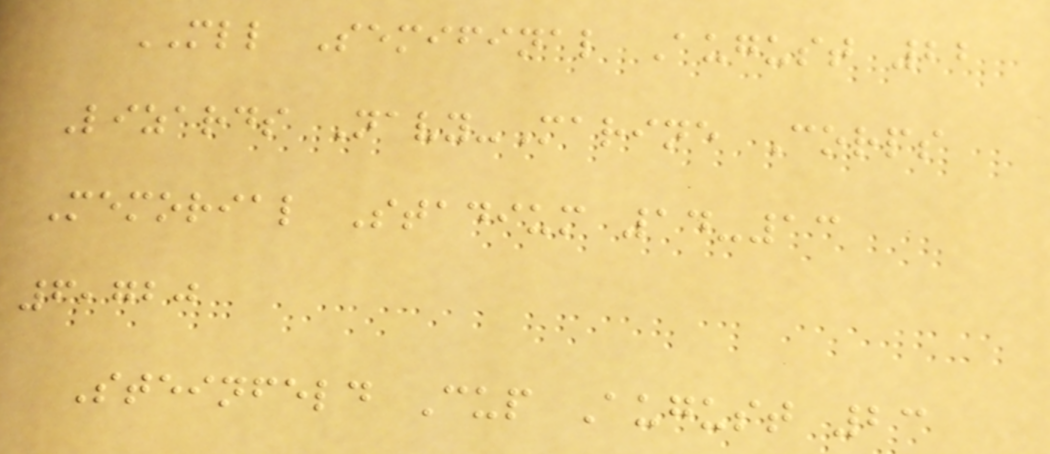MLL Semifinal August 22
Lizards Navy-Marine Corps
Memorial Stadium 14-13
6,720
Steinfeld Cup August 23
